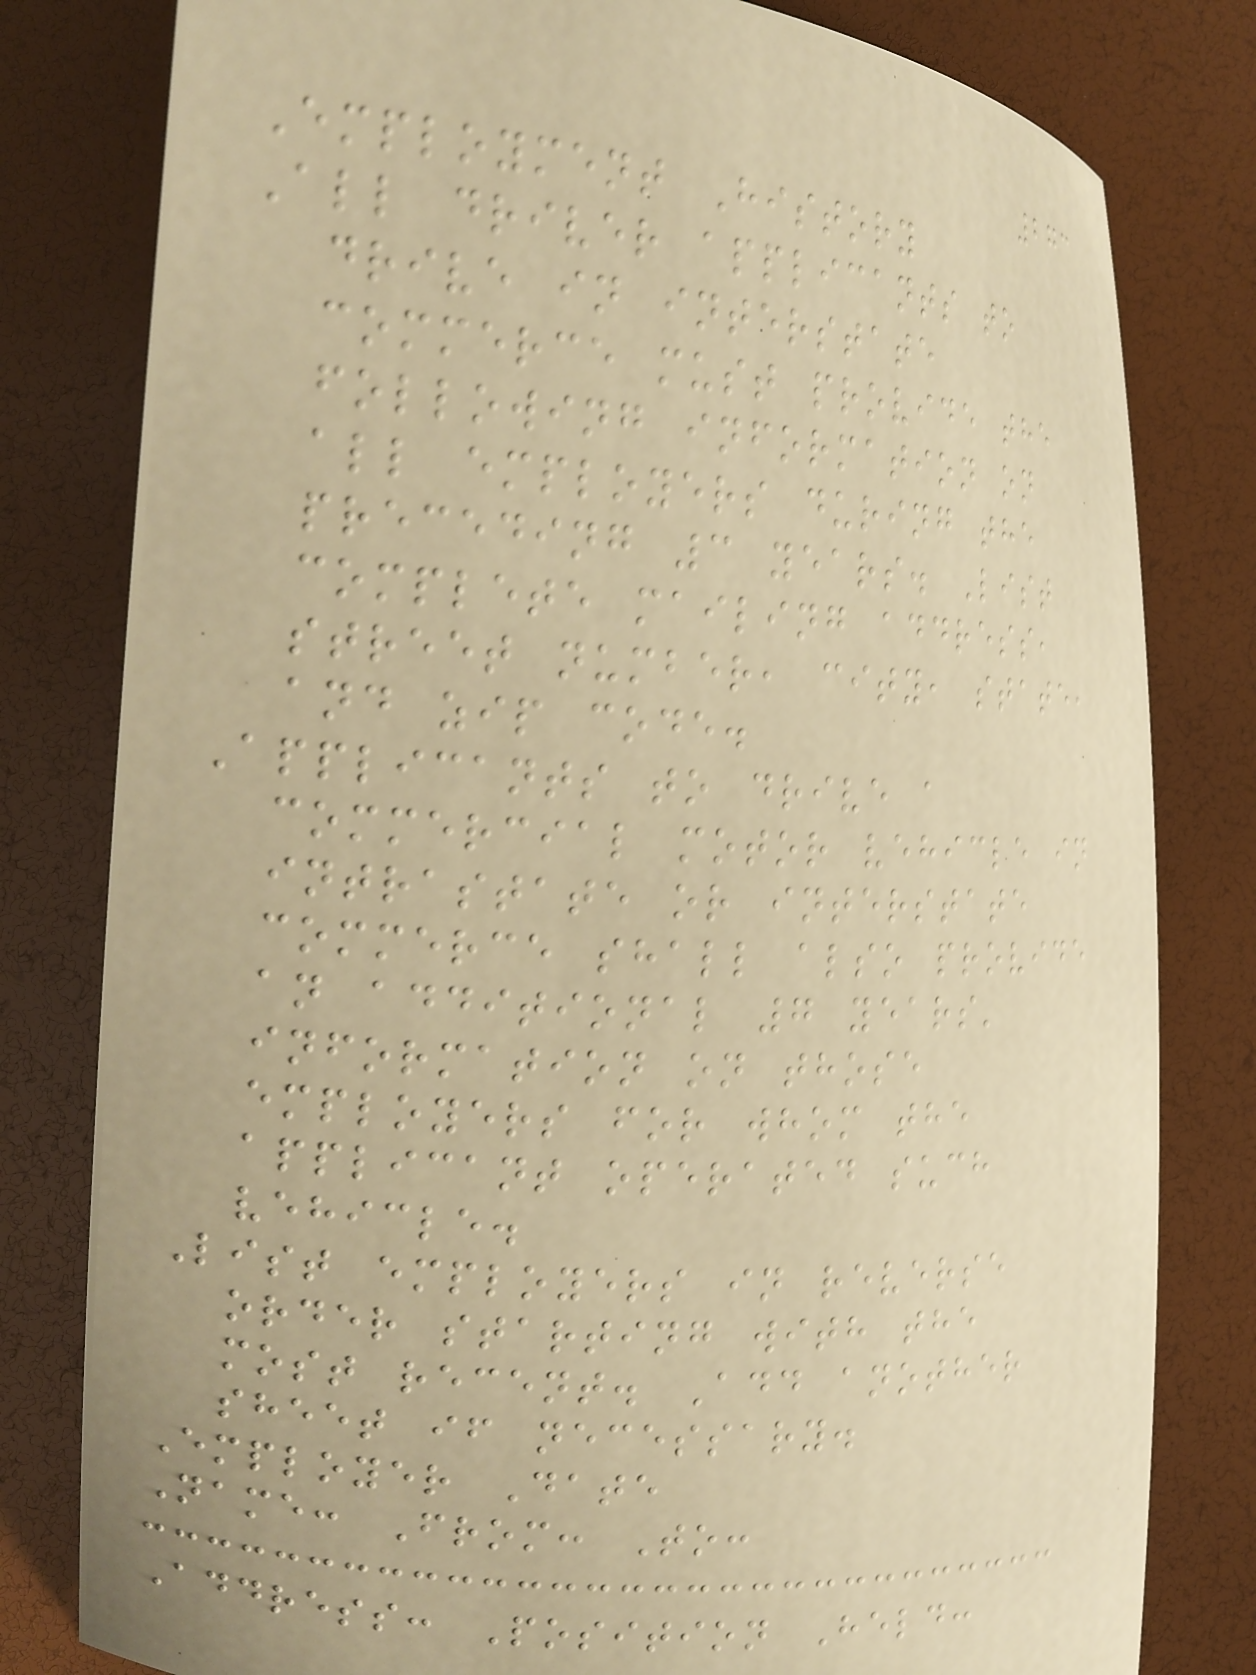273
Employment History
All driver applicants to
drive in interstate
commerce must provide the
following information on
all employers during the
preceding 3 years. List
complete mailing address,
street number, city, state,
and zip code.
Applicants to drive a
commercial motor vehicle in
intrastate or interstate
commerce shall also provide
an additional 7 years'
information on those
employers for whom the
applicant operated such
vehicle.
List employers in reverse
order starting with the
most recent. Add another
sheet if necessary.
Employer Date
Name: From: To:
Address: Position Held:
